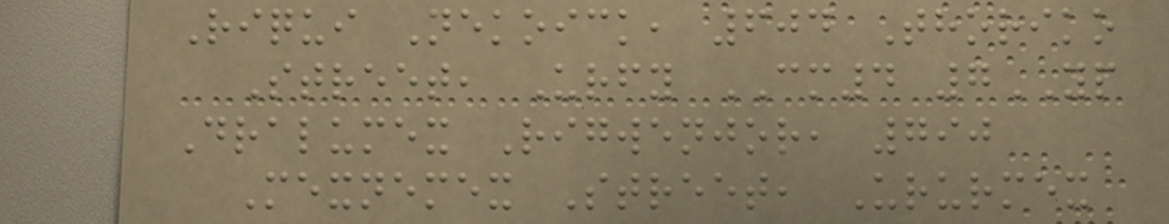Riqui Nekoick, 604 Thoriko
Street, Urfy CM4 7YP
Dralumex Rigwenjor, 790
Mexnemex Street, Ururmex
